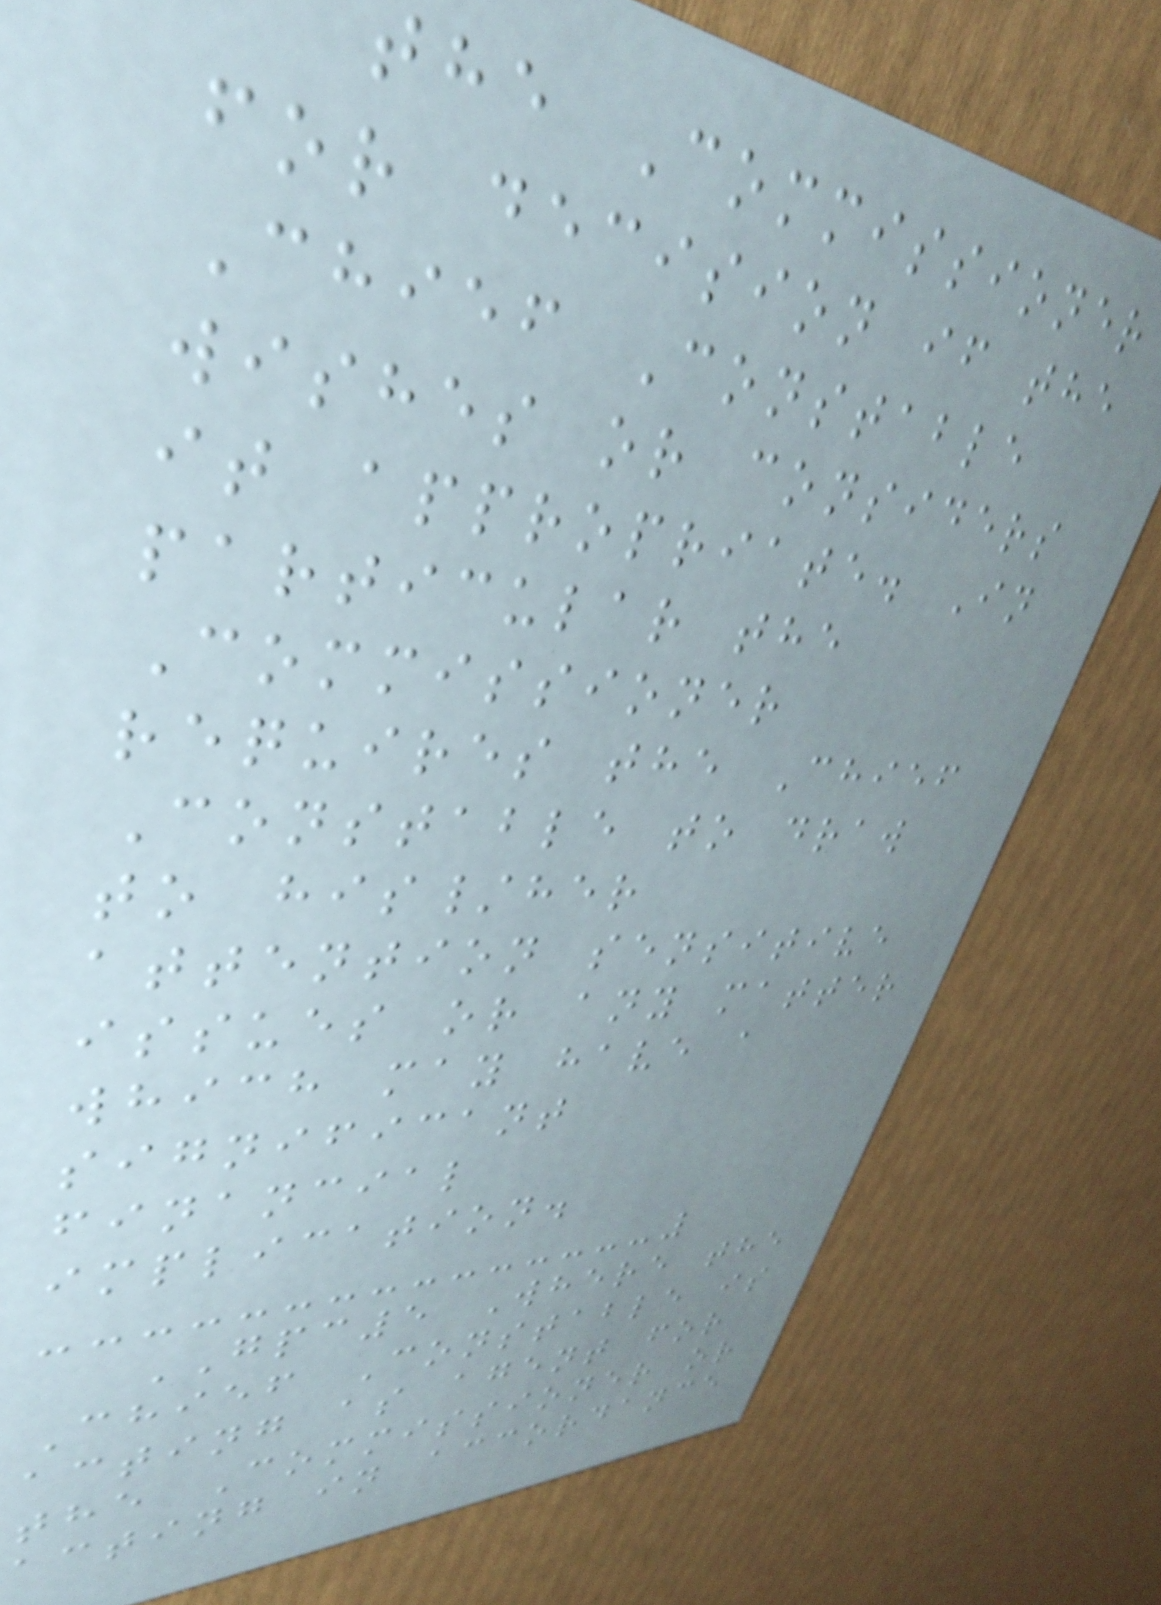the Commissioner
for decision if the
Chief Constable
wishes or considers
it appropriate. In
particular the
Commissioner
requires the Chief
Constable to draw
to his/her
attention sensitive
issues or any matter
which may have a
significant
financial
implication.
GPC5 Where the
Chief Constable is
acting as agent for
the Commissioner or
acting in accordance
